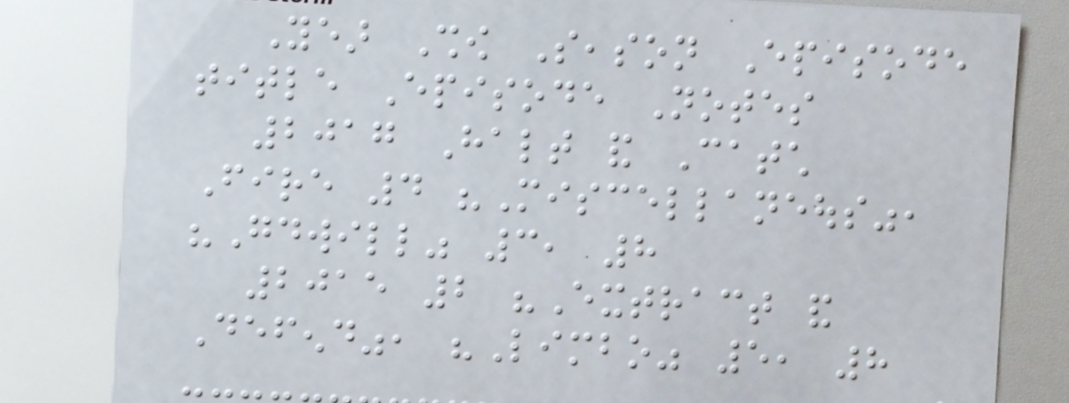Year Show Season Episode
title Episode Notes
2017 Halt and Catch
Fire 4 "Miscellaneous",
"Goodwill" 3, 8
2015 2 "Extract and
Defend", "Limbo" 5, 8
